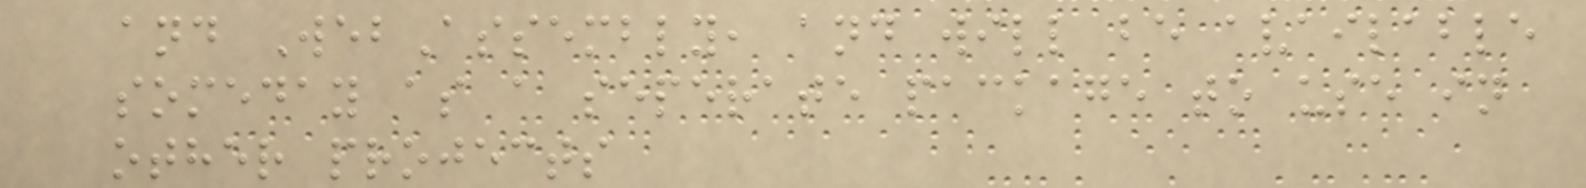and WebAssembly, and will be available
someday as a seperate package to use in
other projects
